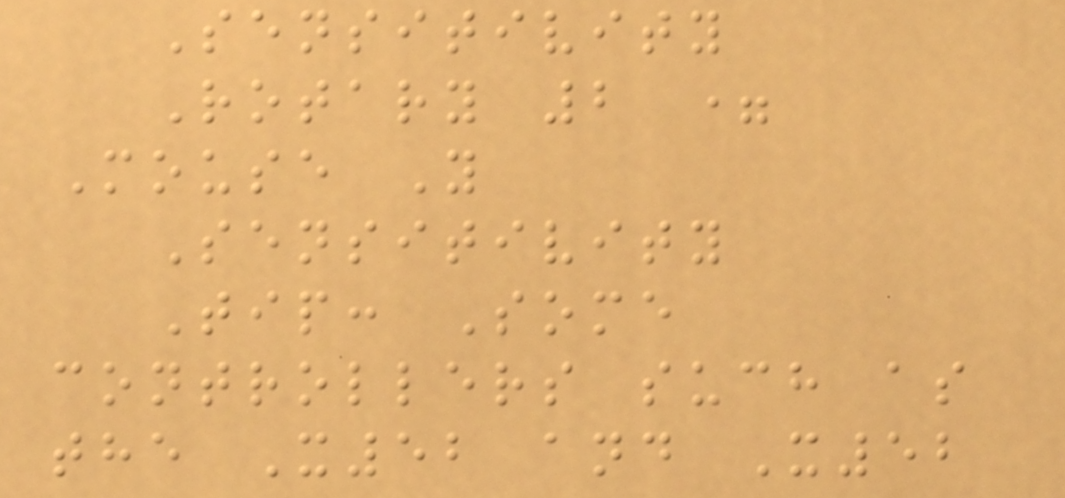Sensitivity
Rotary 2 =
Mouse Y
Sensitivity
Tip: Some
controllers such as
the X52 and X52
